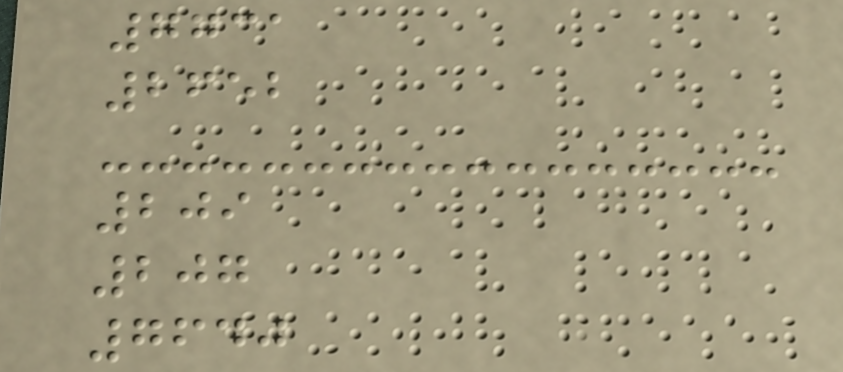7731
2652
209
207
7640
